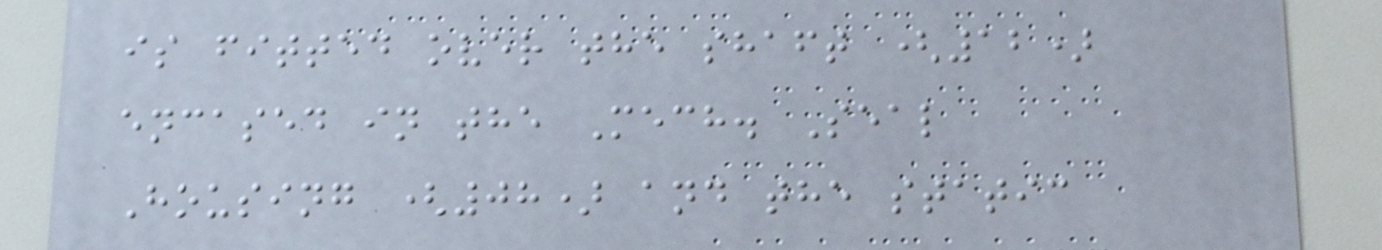is fitted over the shaft (12)
encased in the Mech. Seal
Housing (08) and the static
